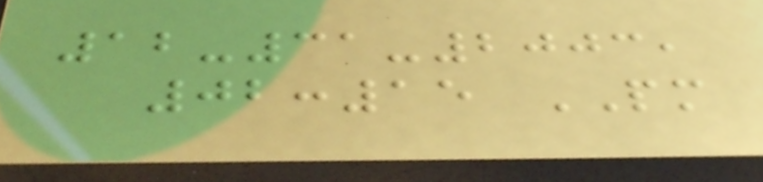12-31-2003,
02:15 PM
